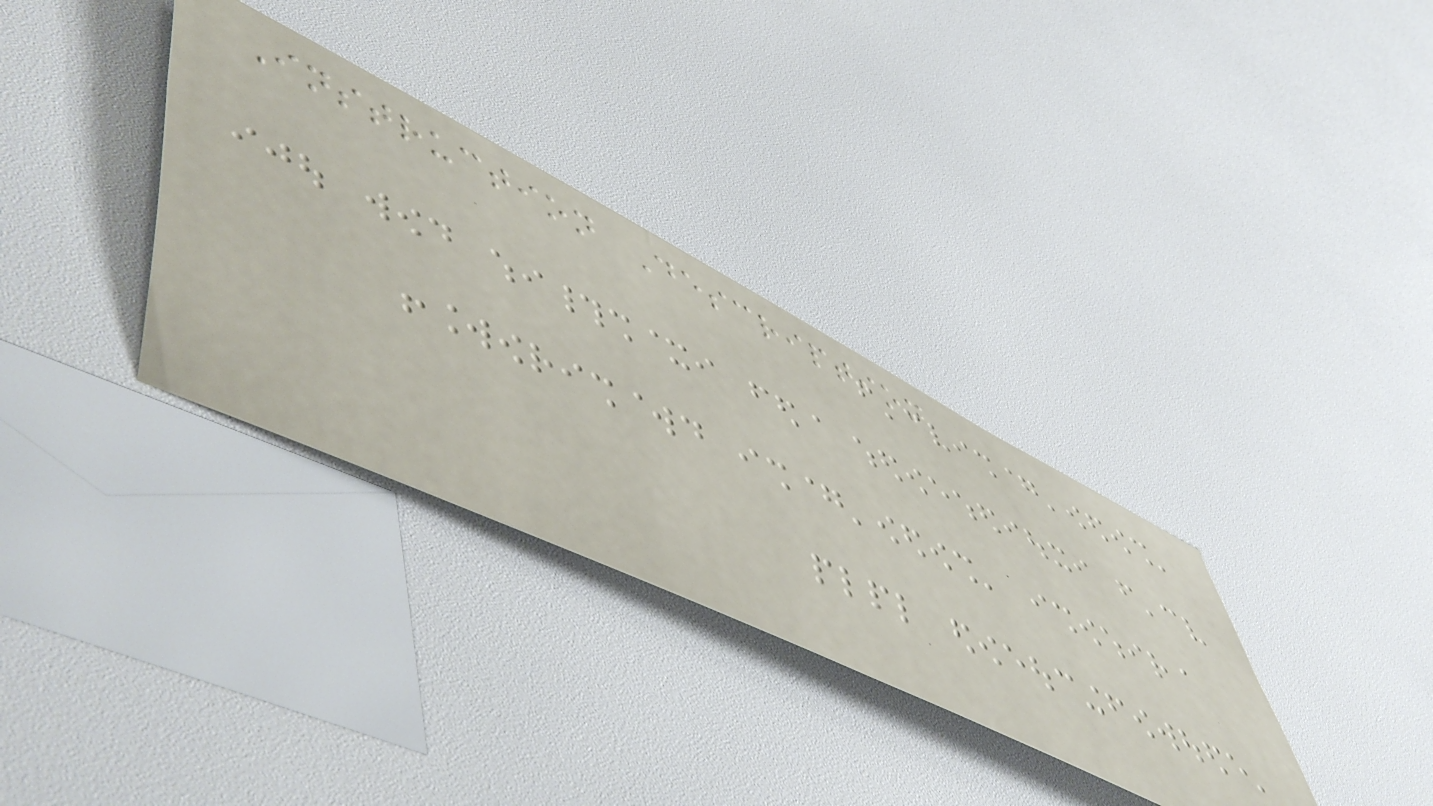Instruction Description
